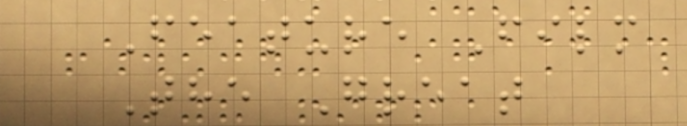Feature Film
The Great
